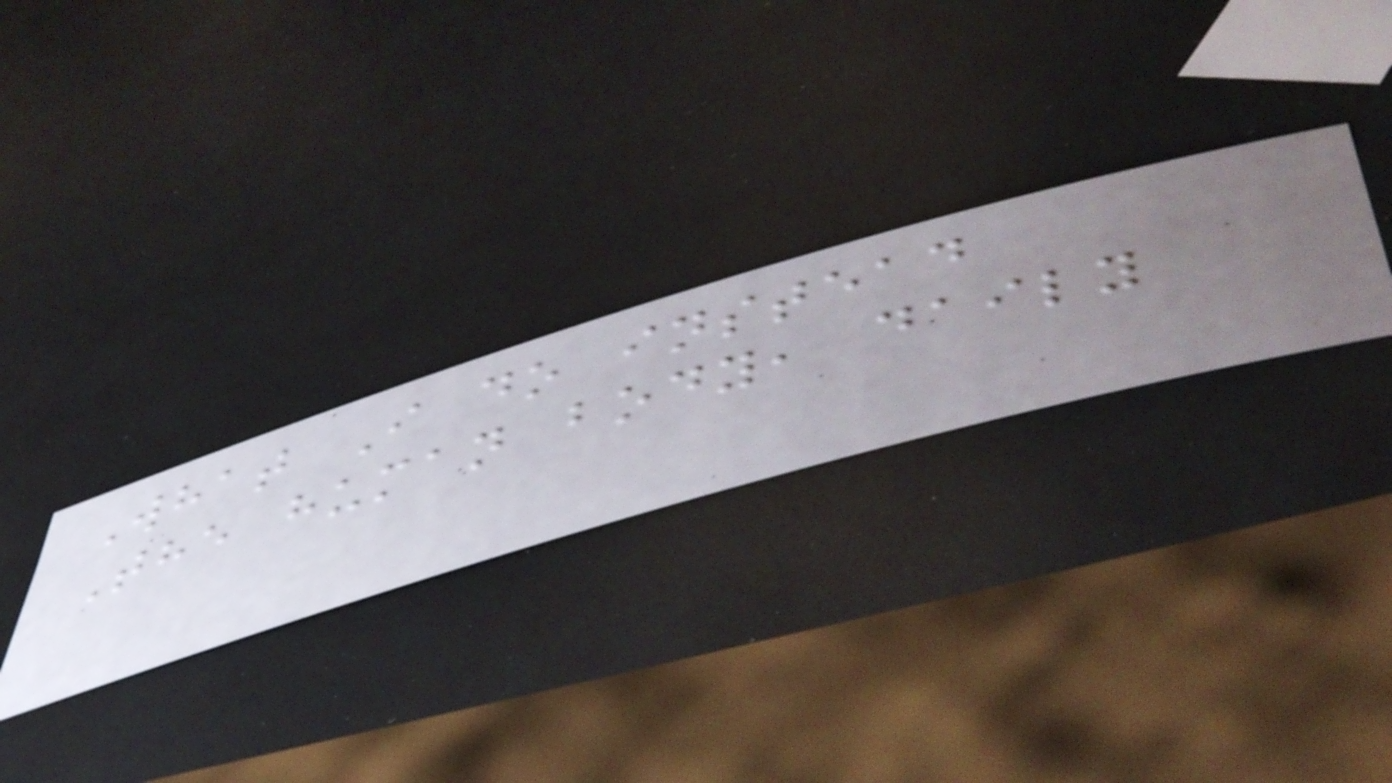What I do instead
The human body, daily
